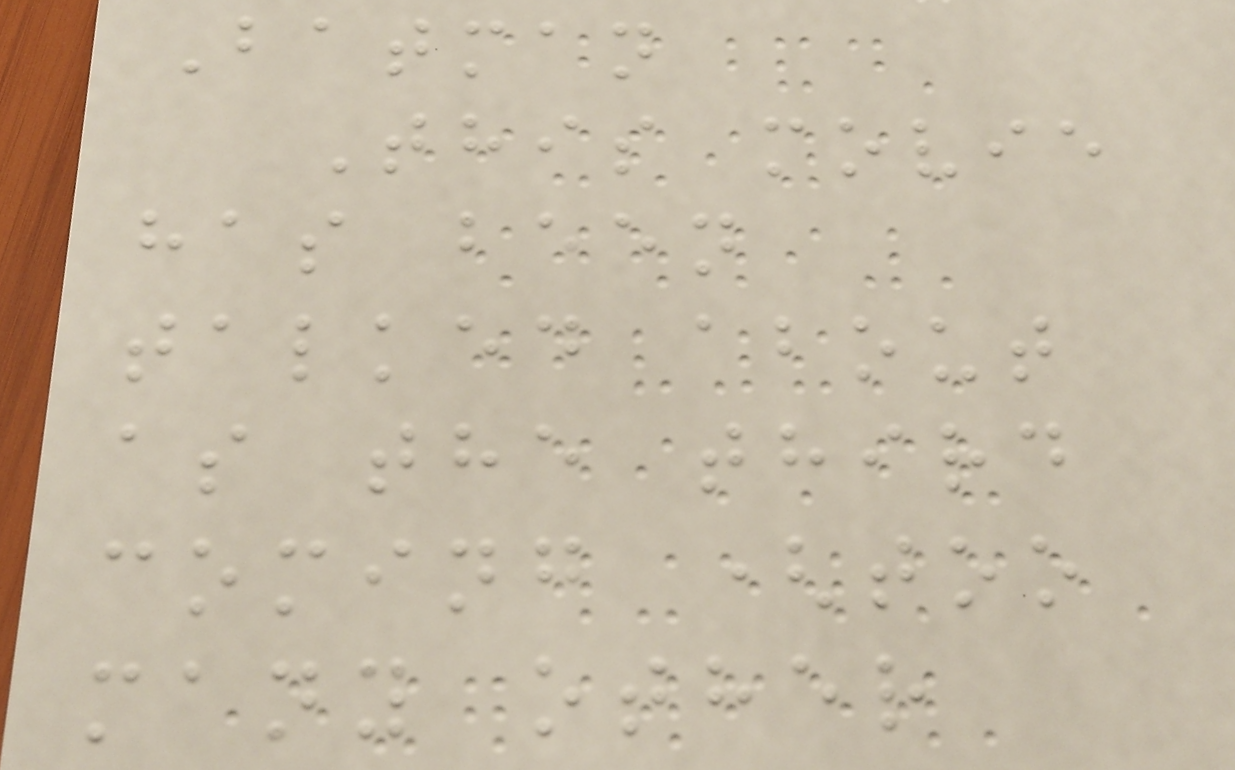Batman
This movie
has been
talked about
as the third
coming (too
many other
